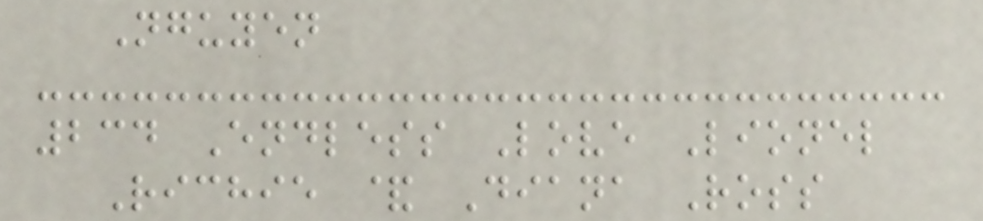Nguyen
234 Endless Love Lionel
Richie & Diana Ross
